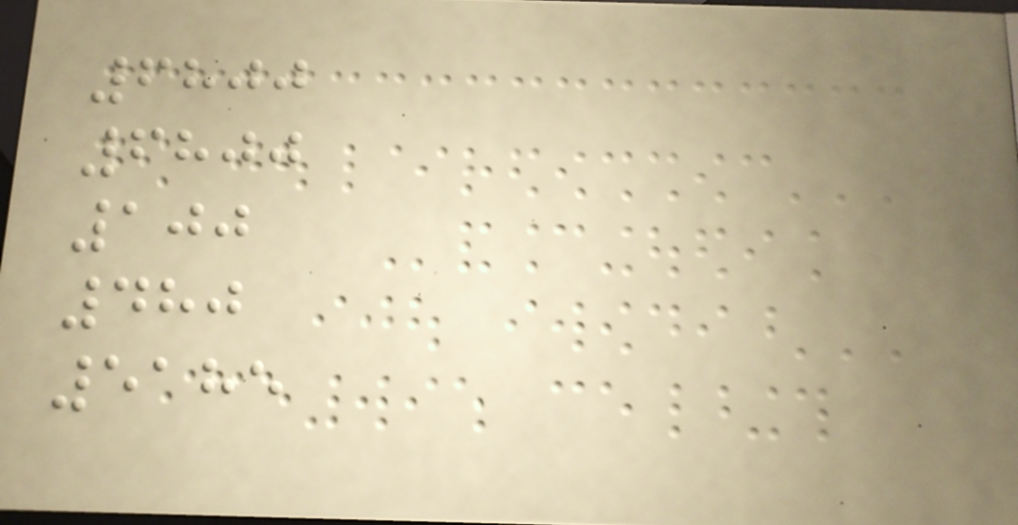6800
6800
100
480
5185
